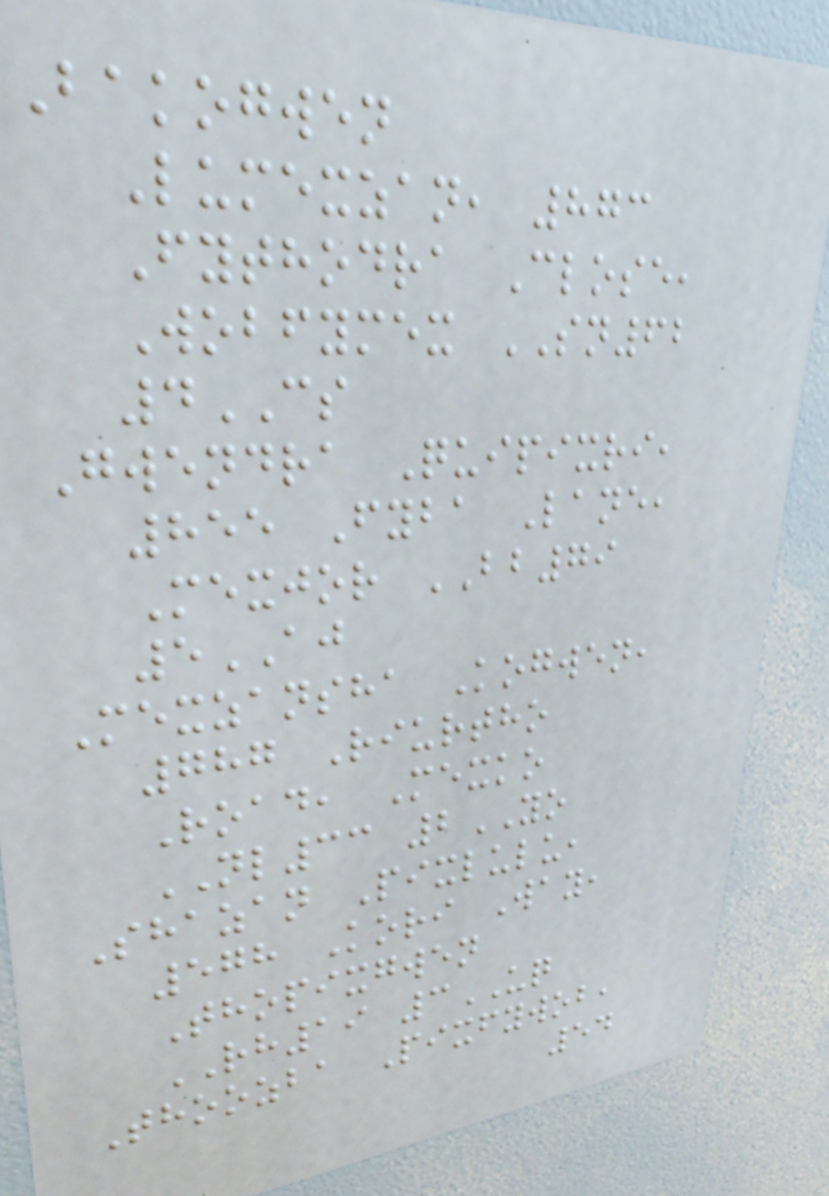Bakogwen
Lumexzan, 873
Fythodra Close,
Wobfymex SN62
4CS
Gwendra Quipixri,
855 Fyba Lane,
Mexjor BB79
5AJ
Mexzansha Kogwen,
787 Riurtho
Road, Mexko
NL33 2YO
Shazan Pixlulu,
578 Kori Way,
Thopixgwen
RH19 3UQ
Thoozba Pixfywob,
54
